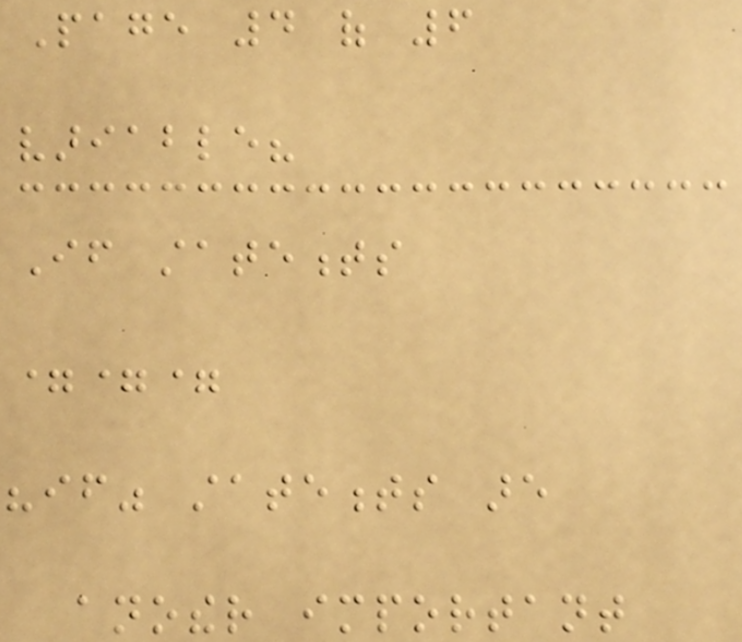Page 4 of 6
variable?
If statements
===
"if" statements are
another important
